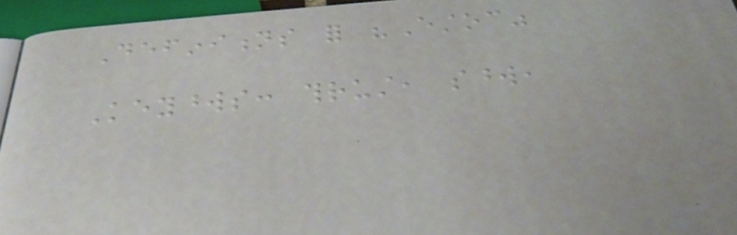Definitions for "Estoc"
Keywords: thrust, sword,
